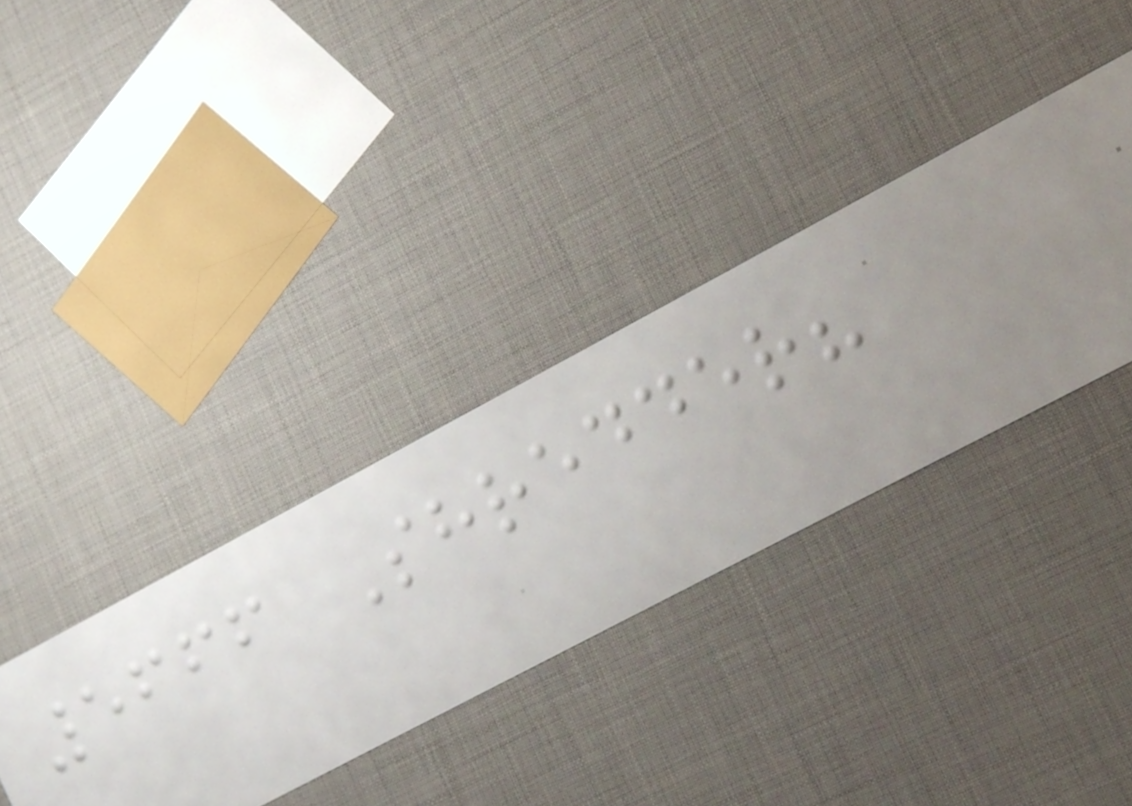5666 Shredder?
